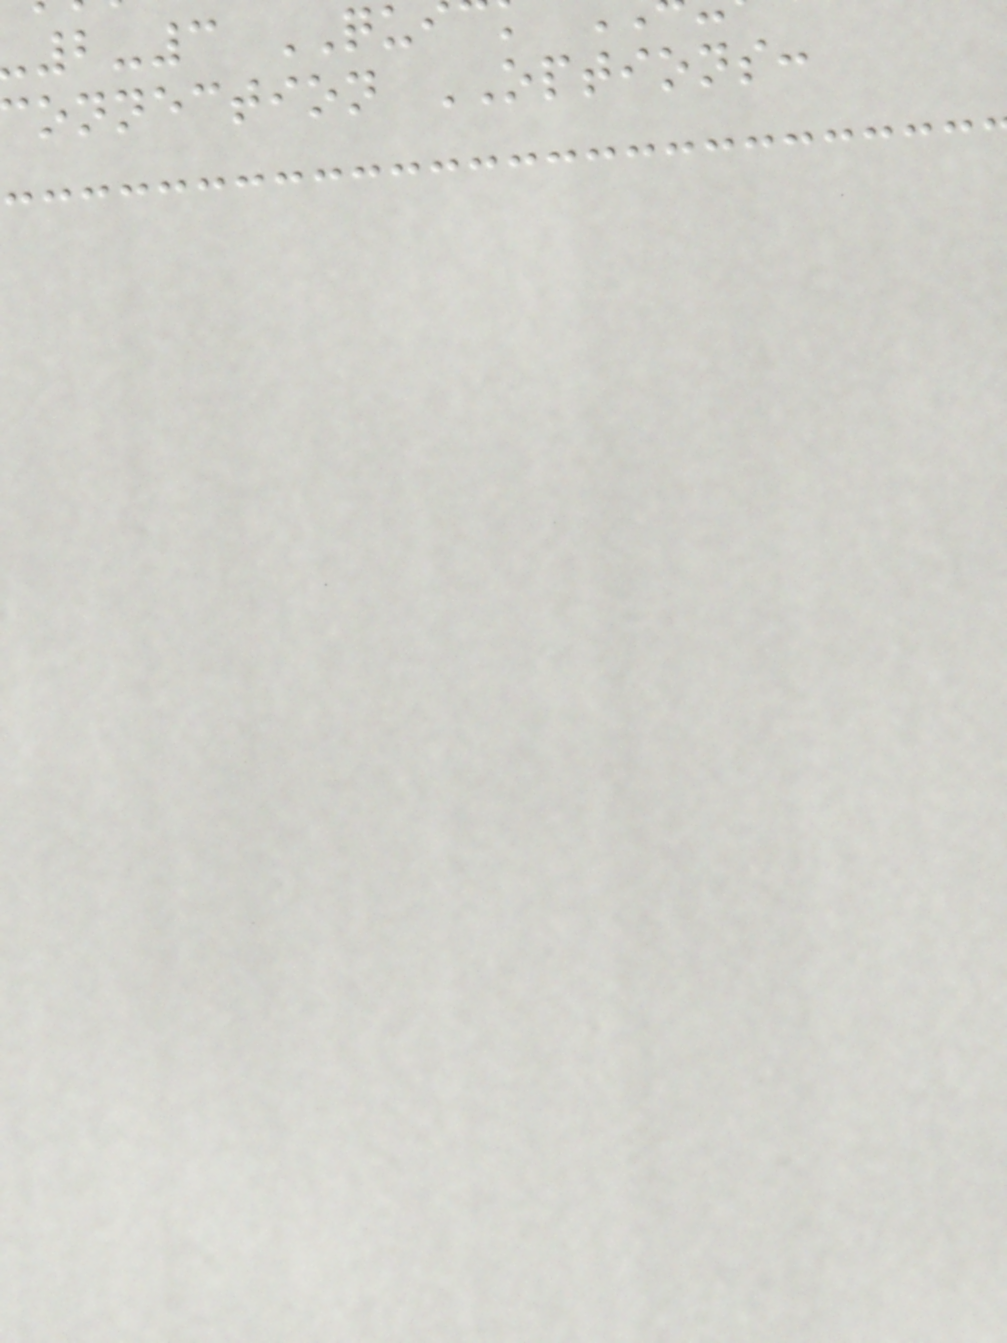2-3 QU
onnection OPTIONS:
